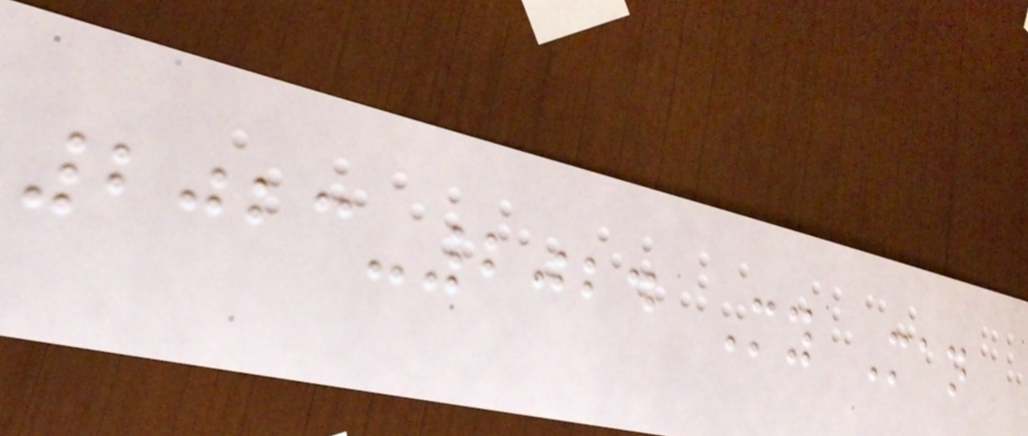2023-2024 My Man
